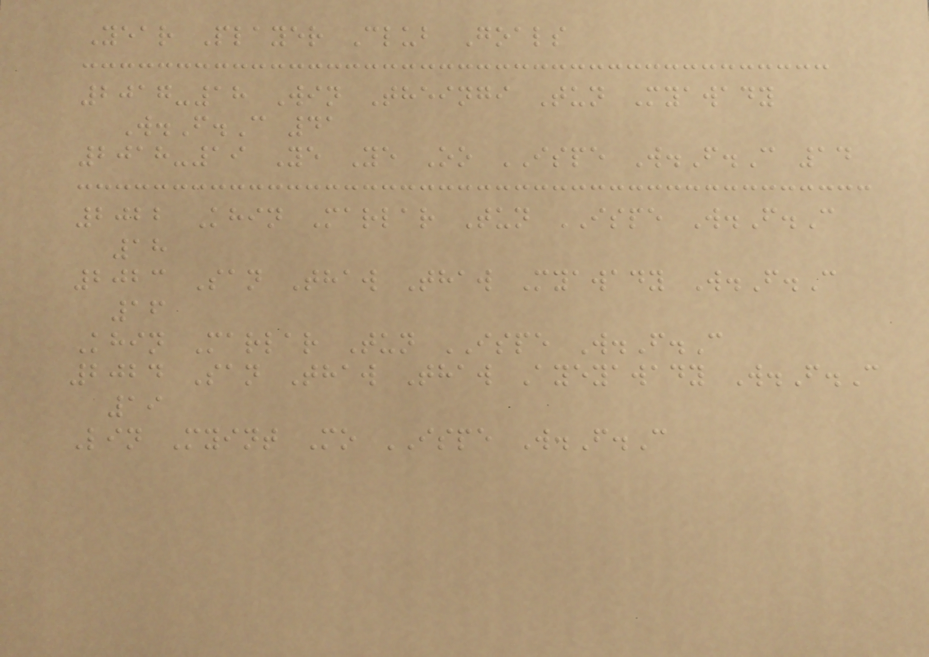Year Player Club Goals
2017-18 Win Theingi Tun Myawady
W.F.C 41
2018-19 Ye Ye Oo ISPE W.F.C 14
2022 Khin Marlar Tun ISPE W.F.C
18
2023 San Thaw Thaw Myawady W.F.C
16
Khin Marlar Tun ISPE W.F.C
2024 San Thaw Thaw Ayeyawady W.F.C
19
Lin Myint Mo ISPE W.F.C
